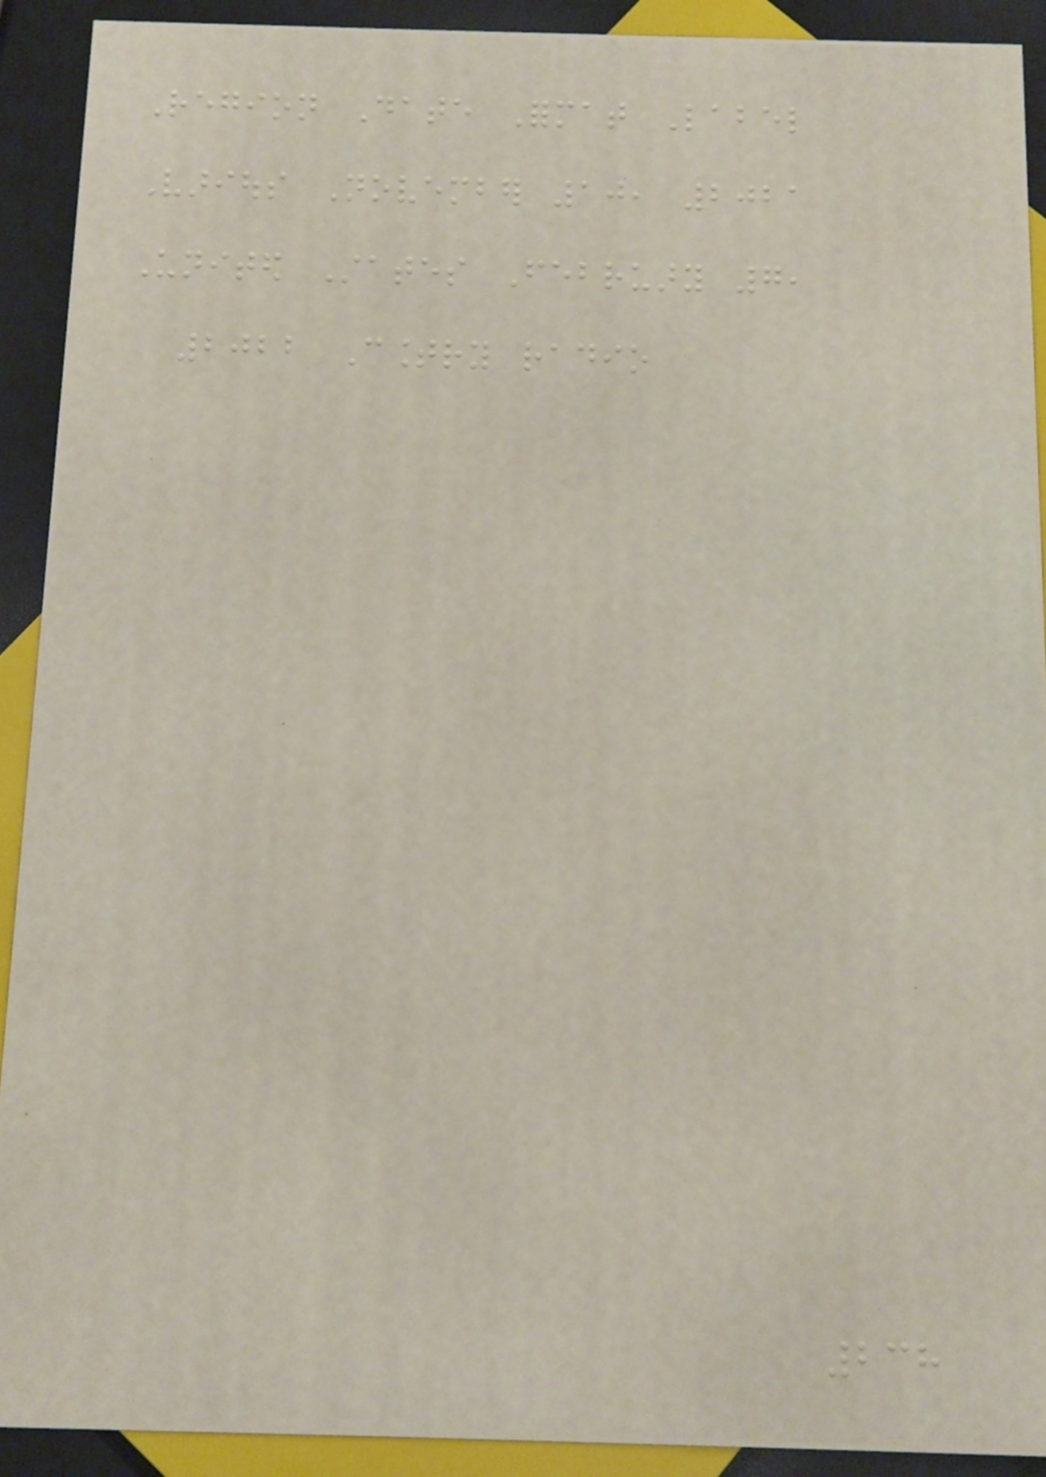Region Date Format Label
Various November 10, 2021
United States February 7,
2022 Country radio
238
